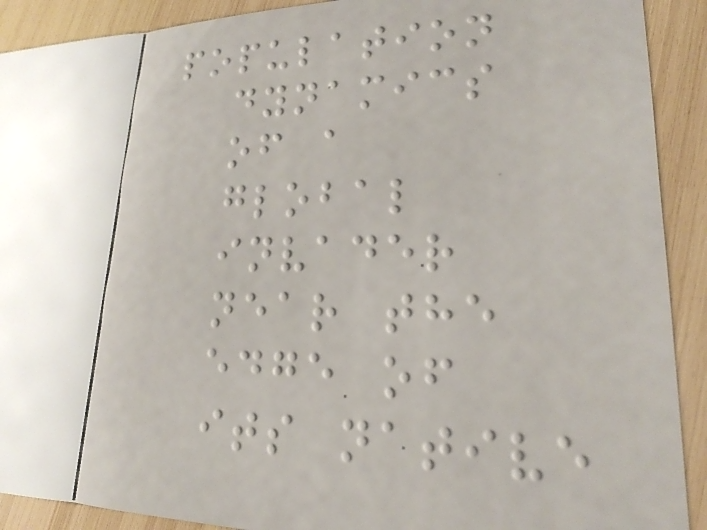population
dynamics
of a
global
invader
near the
edge of
its native
